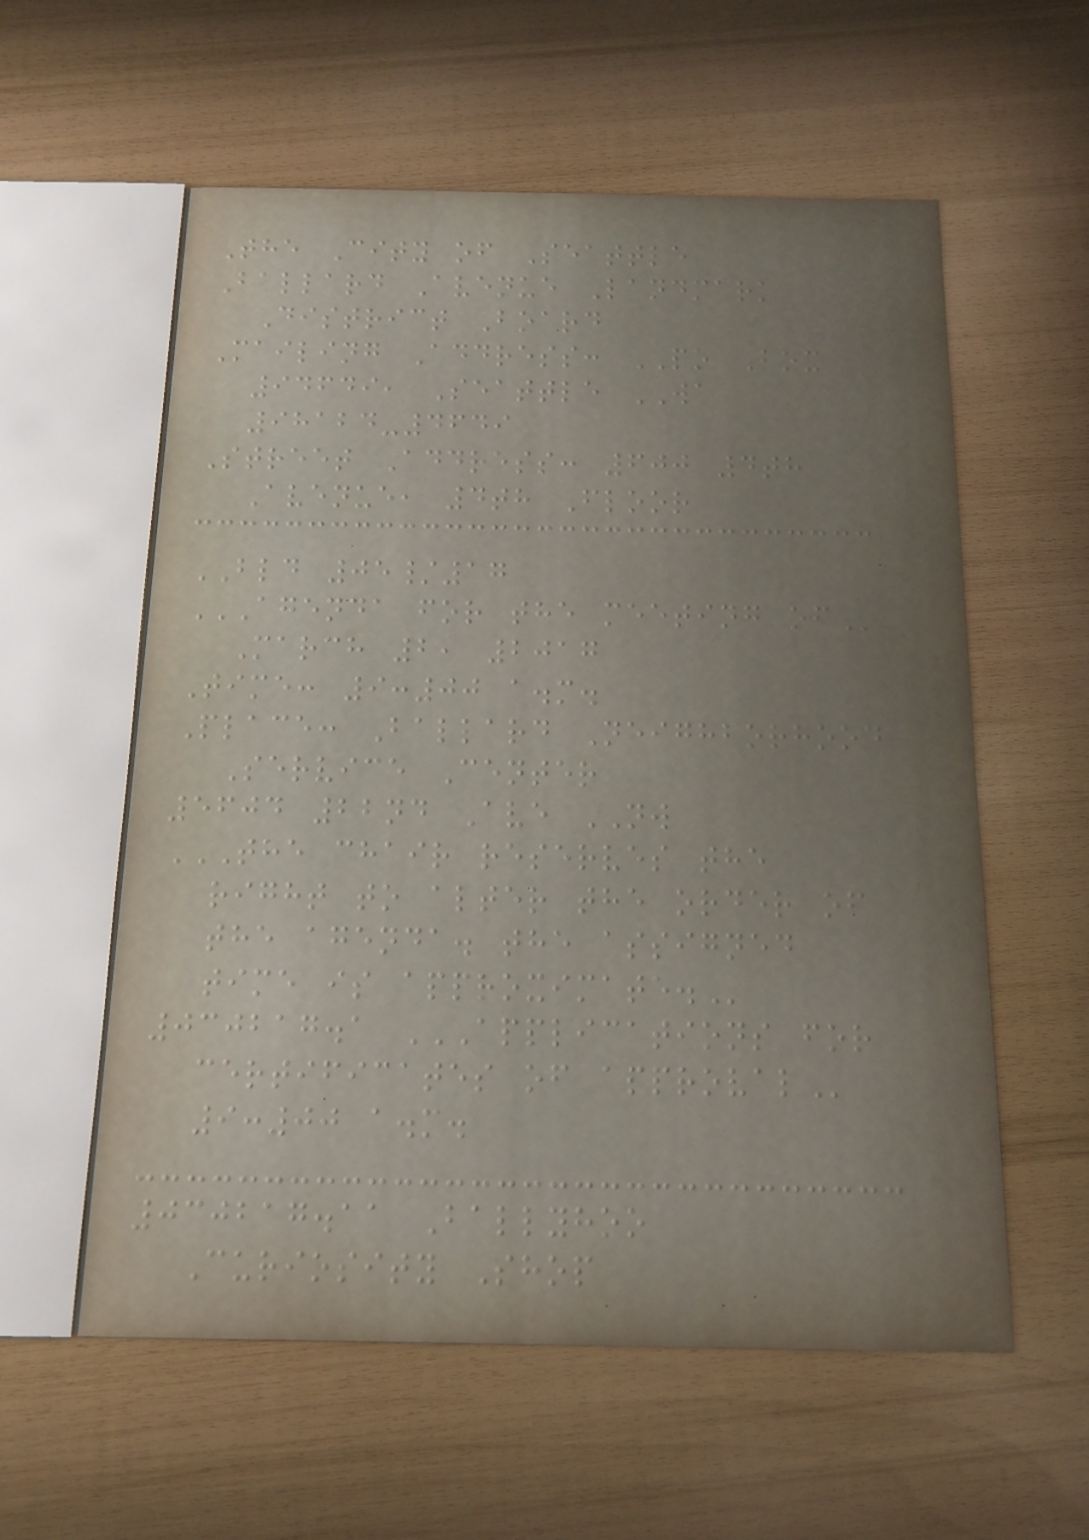The City of Seattle
Ballard Avenue Landmark
District Board
Mailing Address: PO Box
94649, Seattle WA
98124-4649
Street Address: 600 4th
Avenue, 4th Floor
BLD 05/17
AGENDA FOR THE MEETING OF
March 2, 2017
Time: 9:00 a.m.
Place: Ballard Neighborhood
Service Center
5604 22nd Ave NW
THE CHAIR RESERVES THE
RIGHT TO ALTER THE ORDER OF
THE AGENDA. THE ASSIGNED
TIME IS APPROXIMATE.
030217.1 APPLICATIONS FOR
CERTIFICATES OF APPROVAL
9:00 a.m.
030217.11 Ballyhoo
Curiosity Shop
